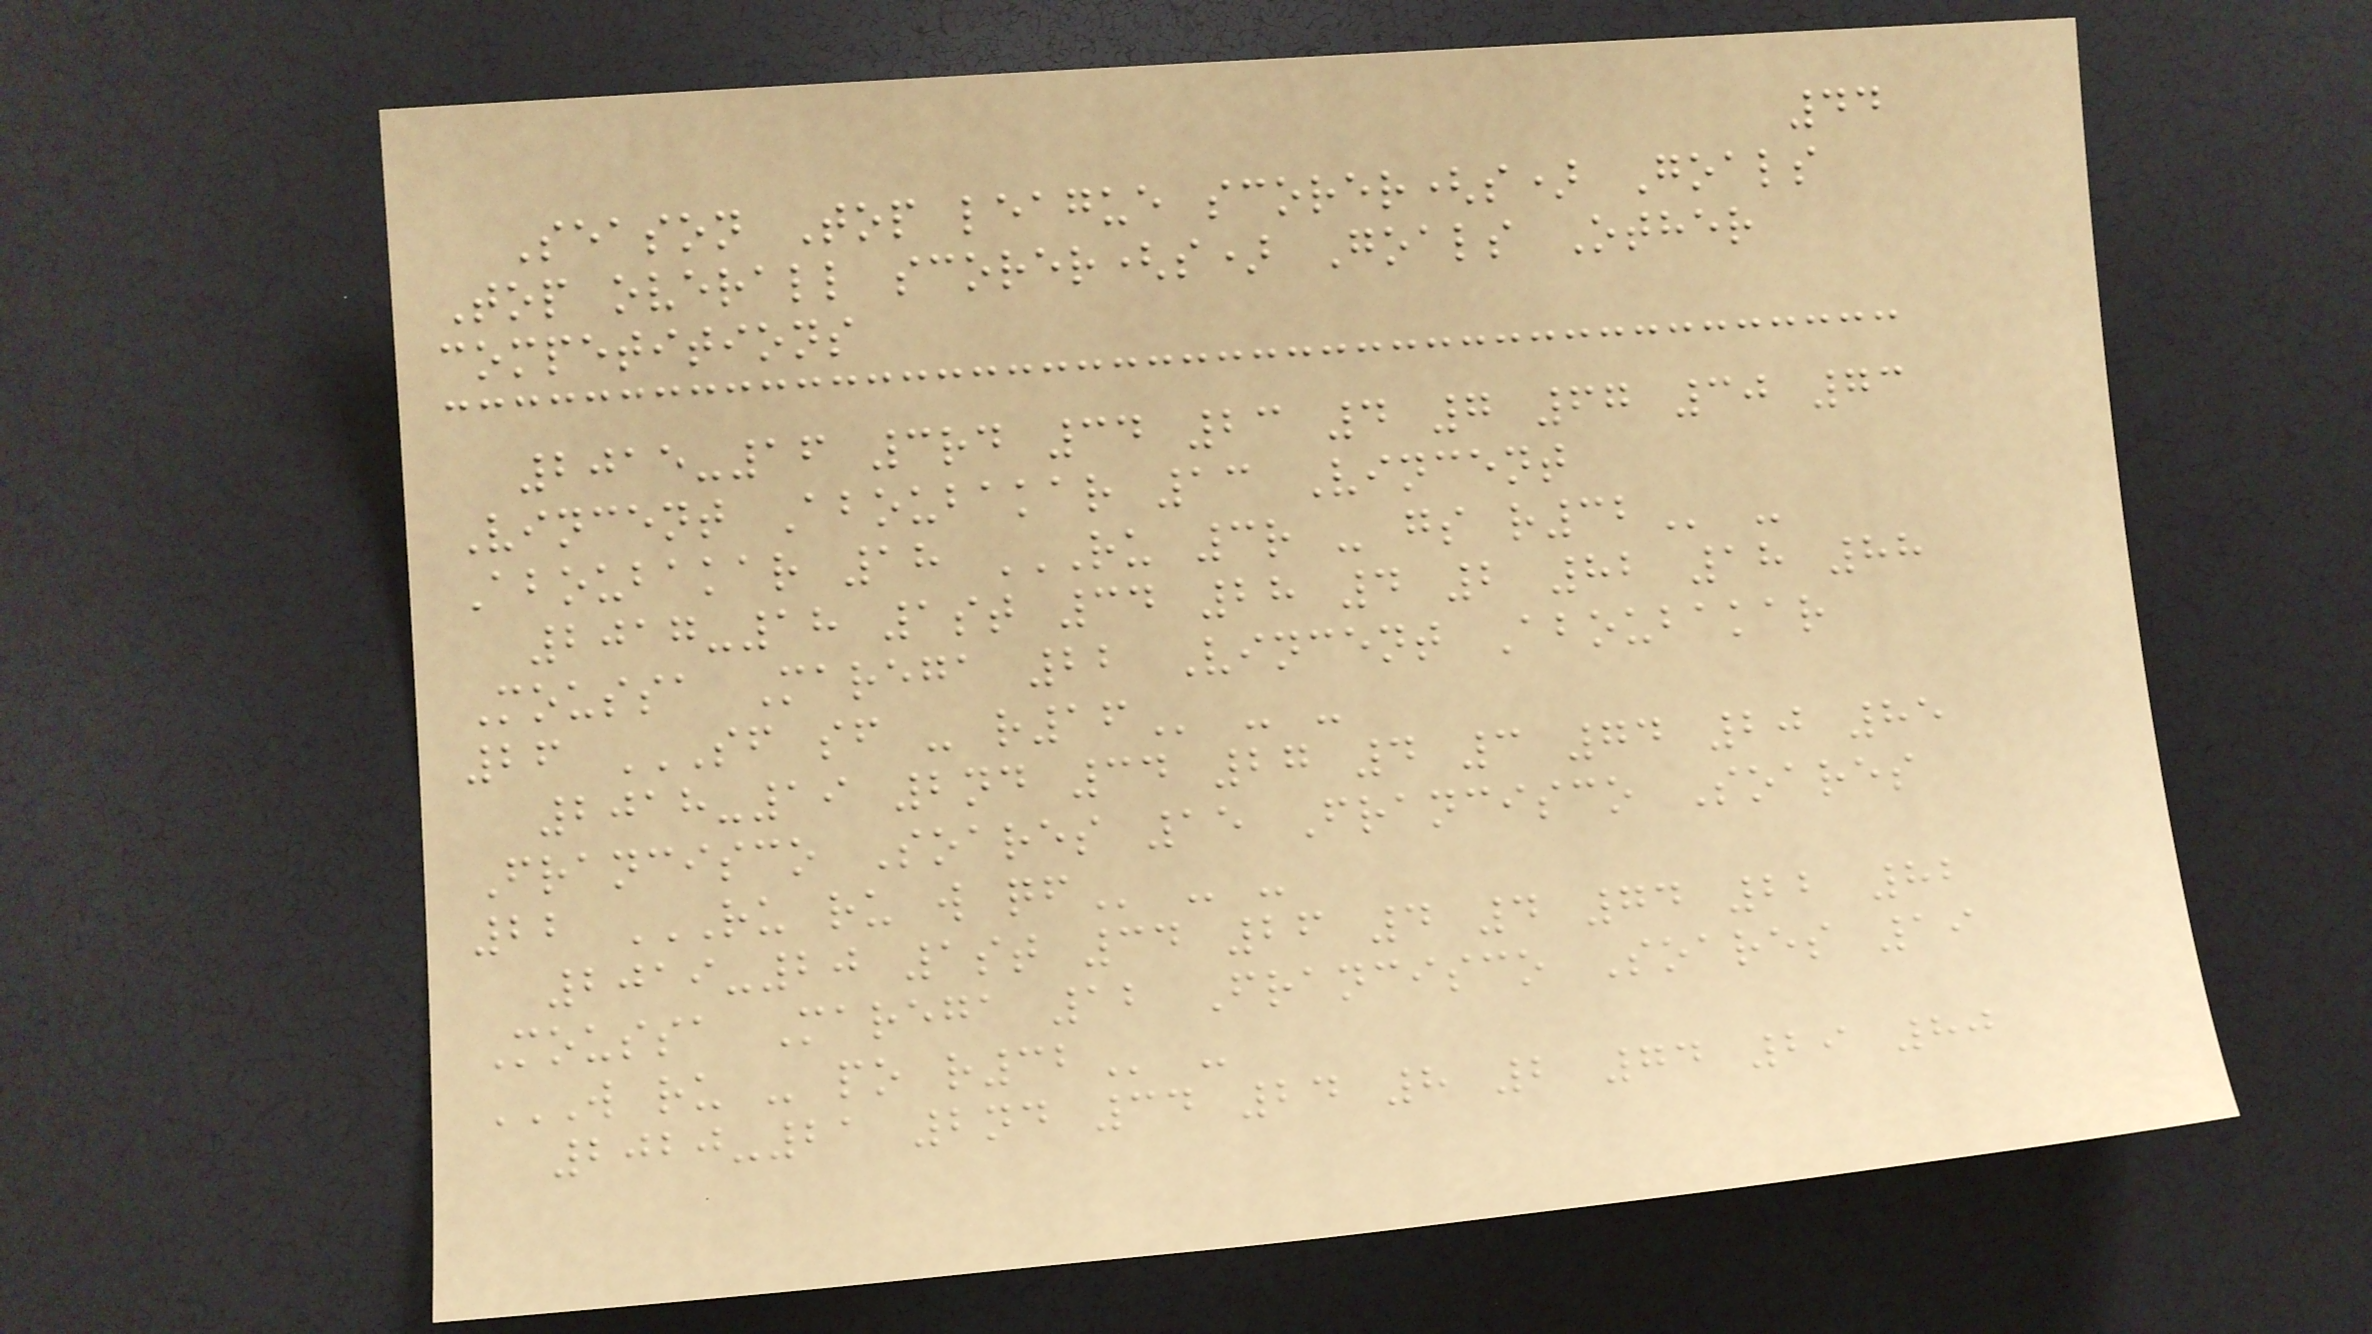44
Season Top league scorer(s) Goals
Top overall scorer(s) Goals Other
competitions
2015-16 3rd 34 23 4 7 67 30 73
Vincent Aboubakar 13 Vincent
Aboubakar 18 RU 3R - GS R32 -
2017-18 1st 34 28 4 2 82 18 88
Moussa Marega 22 Vincent Aboubakar
26 SF SF - R16 - -
2018-19 2nd 34 27 4 3 74 20 85
Francisco Soares 15 Francisco Soares
22 RU RU W QF - -
2019-20 1st 34 26 4 4 74 22 82
Moussa Marega 12 Francisco Soares 19
W RU - PO R32 -
2020-21 2nd 34 24 8 2 74 29 80
